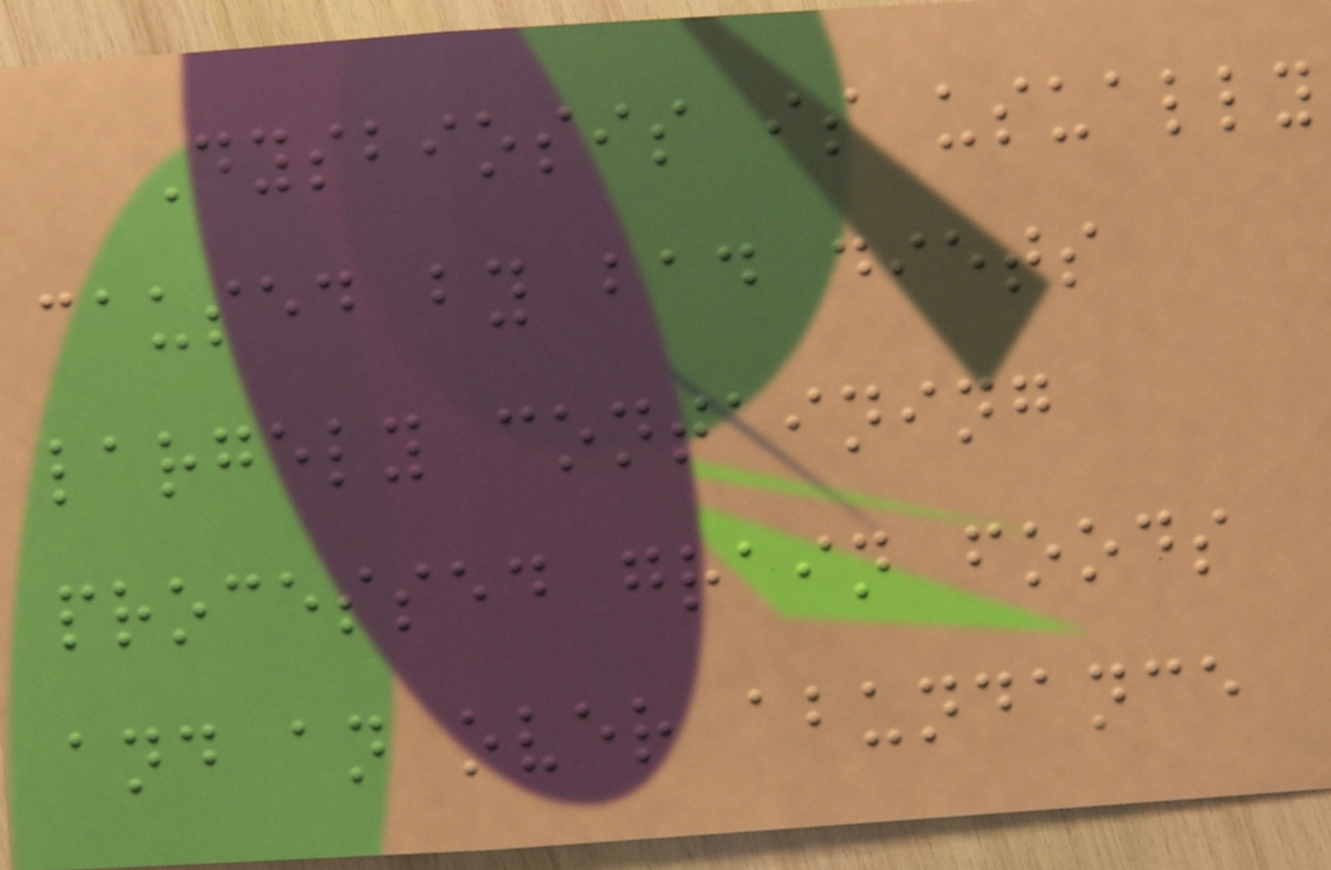Dysbiosis is usually
caused by bad diets
largely containing
processed grain foods
and an over abundance
